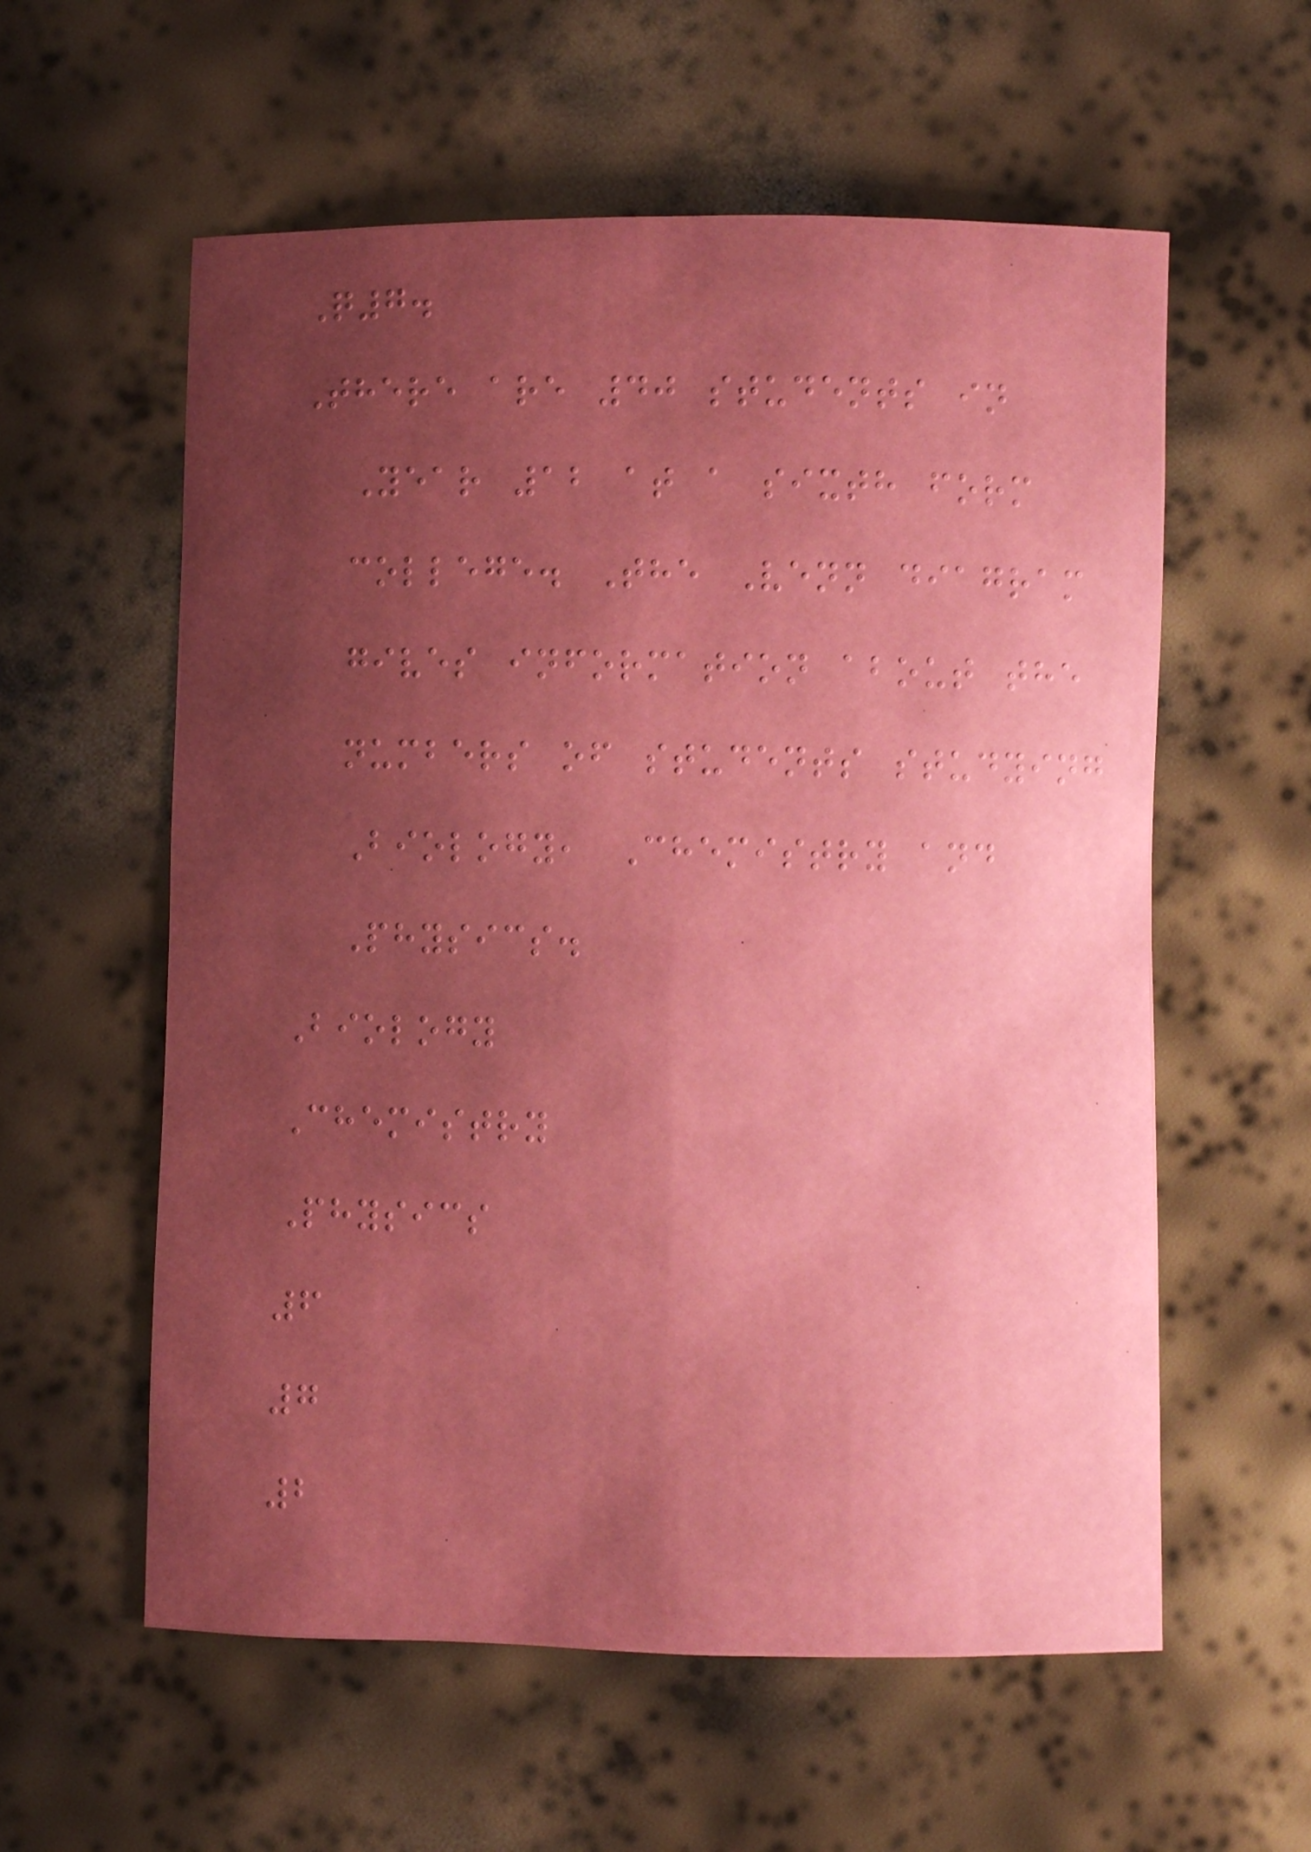Q7.
There are 40 students in
Year 12 at a sixth form
college. The Venn diagram
gives information about the
numbers of students studying
Biology, Chemistry and
Physics.
Biology
Chemistry
Physics
6
7
2
